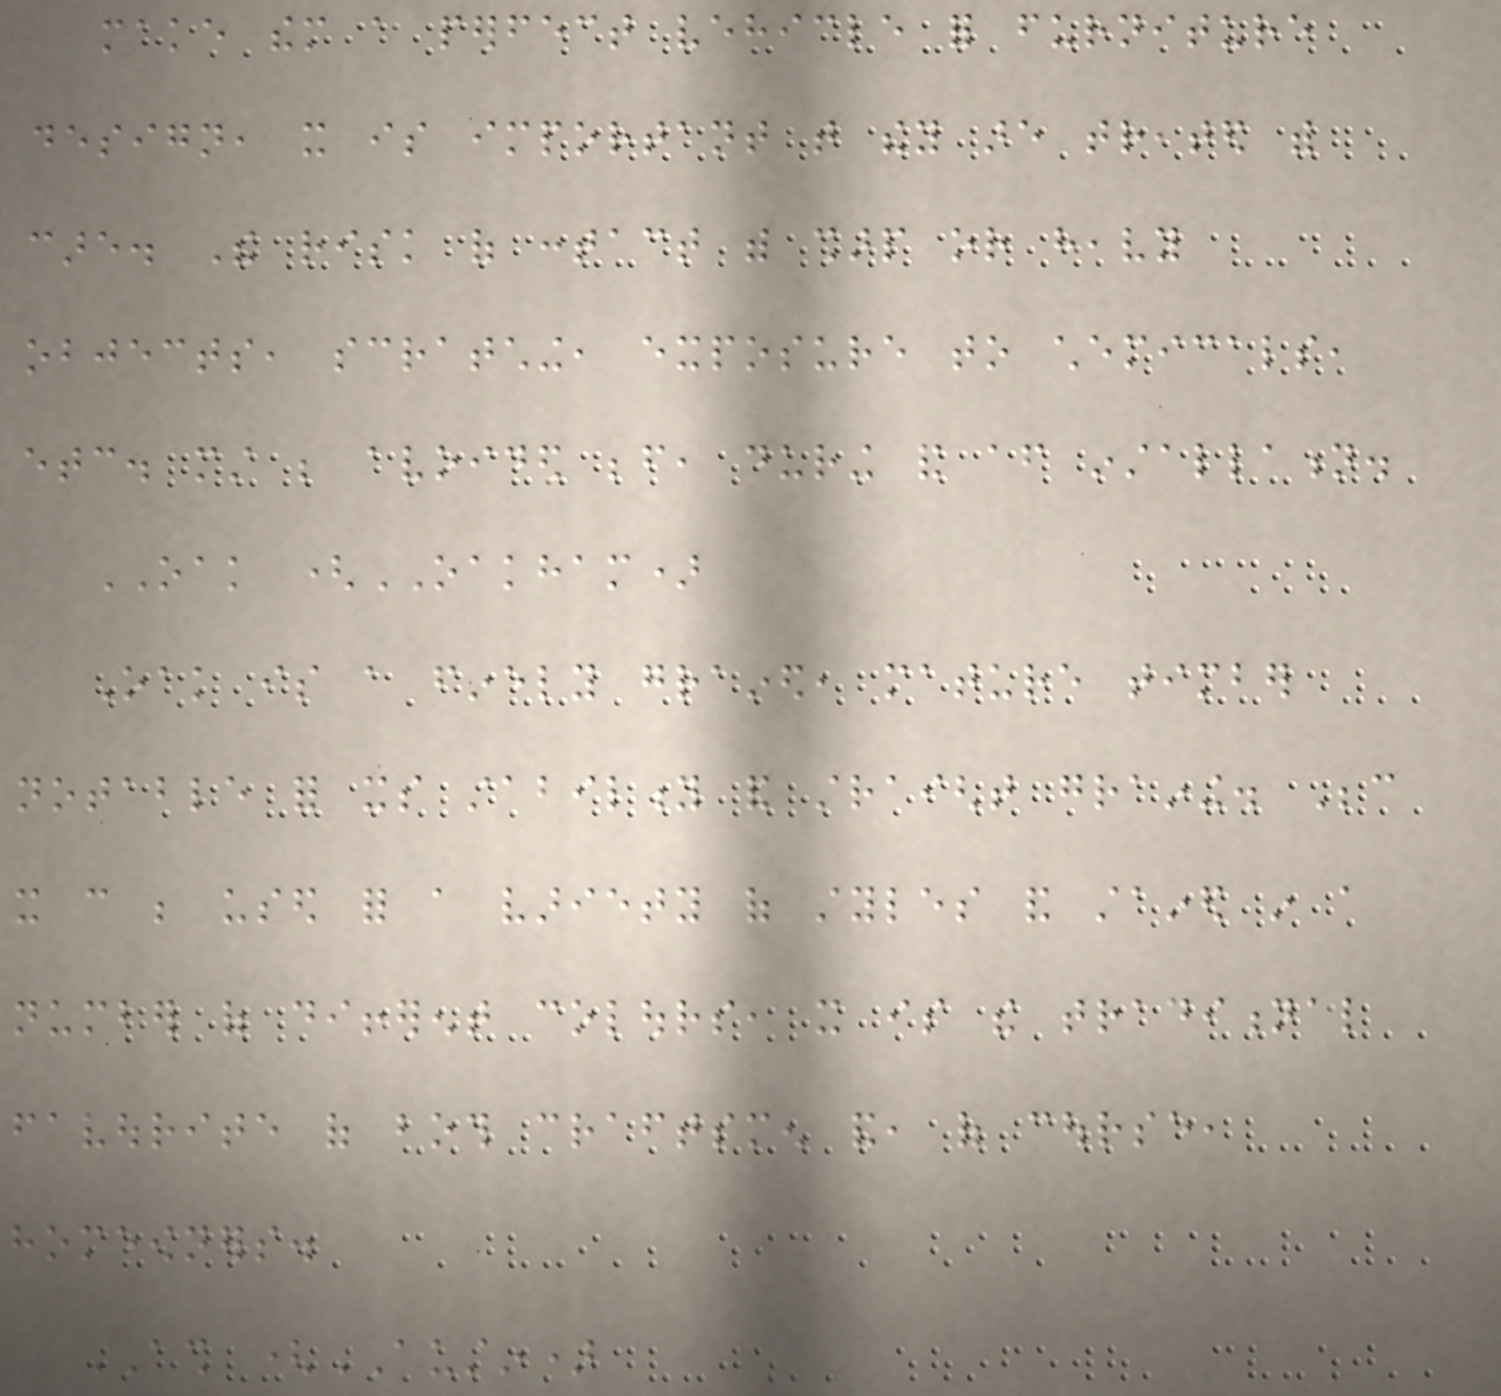make them a perfect vehicle for furniture
design, it is important that they are treated with
care. The risk of contact with sharp or heavy
objects, scratching, exposure to chemicals,
etc. must be avoided before, during and after installation.
OAK (OAKHAM)
Oak is a finely grained, mature timber
notable for its stability and straight graining. Because
it can be used for a variety of styles and stained in a
number of different colours, it is the traditional
favourite of both craftsmen and, of course,
homeowners.
ASH (AUSTIN)
